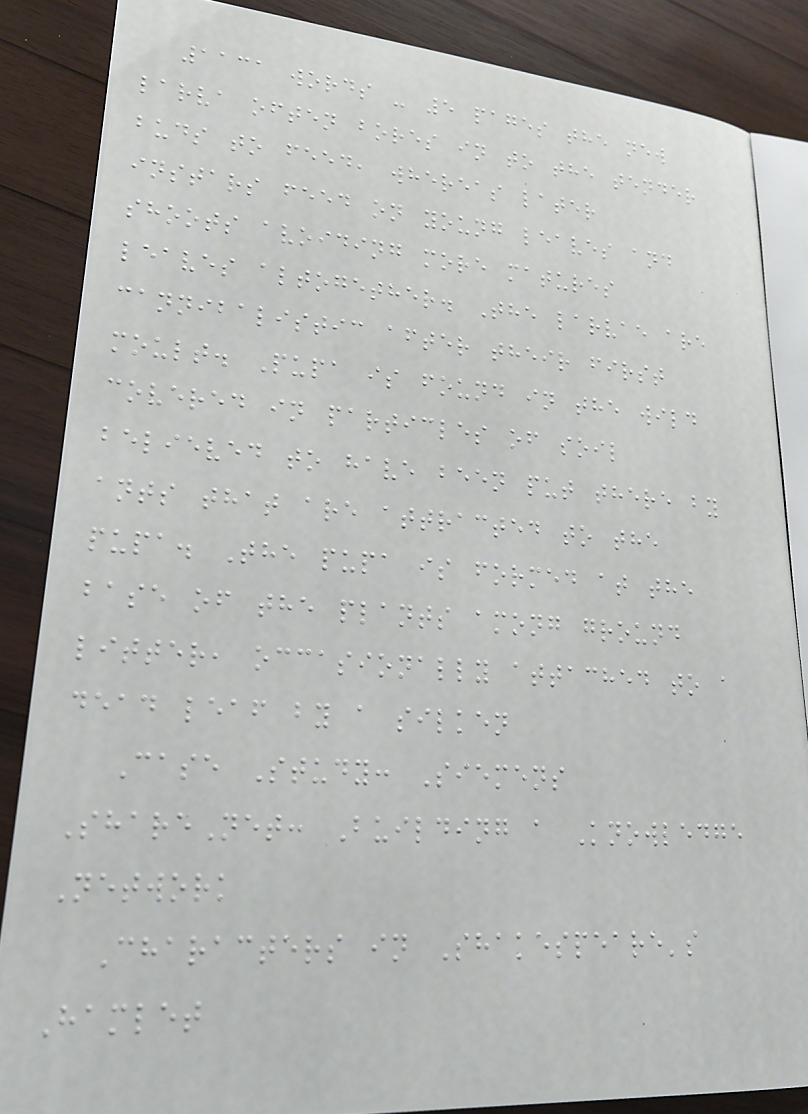1131 words - 5 pages the new
larva often bores in to the tender
buds to feed, whereas later
instars feed on young leaves and
shoots avoiding more matures
leaves altogether. The larvae are
cannibalistic after their first
moult. Pupa is found in the wild
covered in particles of soil
believed to have been put there by
ants that are attracted to the
pupa. The pupa is formed at the
base of the plants among ground
litter, occasionally attached to a
dead leaf by a silken
Case Study: Siemens
ShareNet: Building a Knowledge
Network
Characters in Shakespeare's
Hamlet
